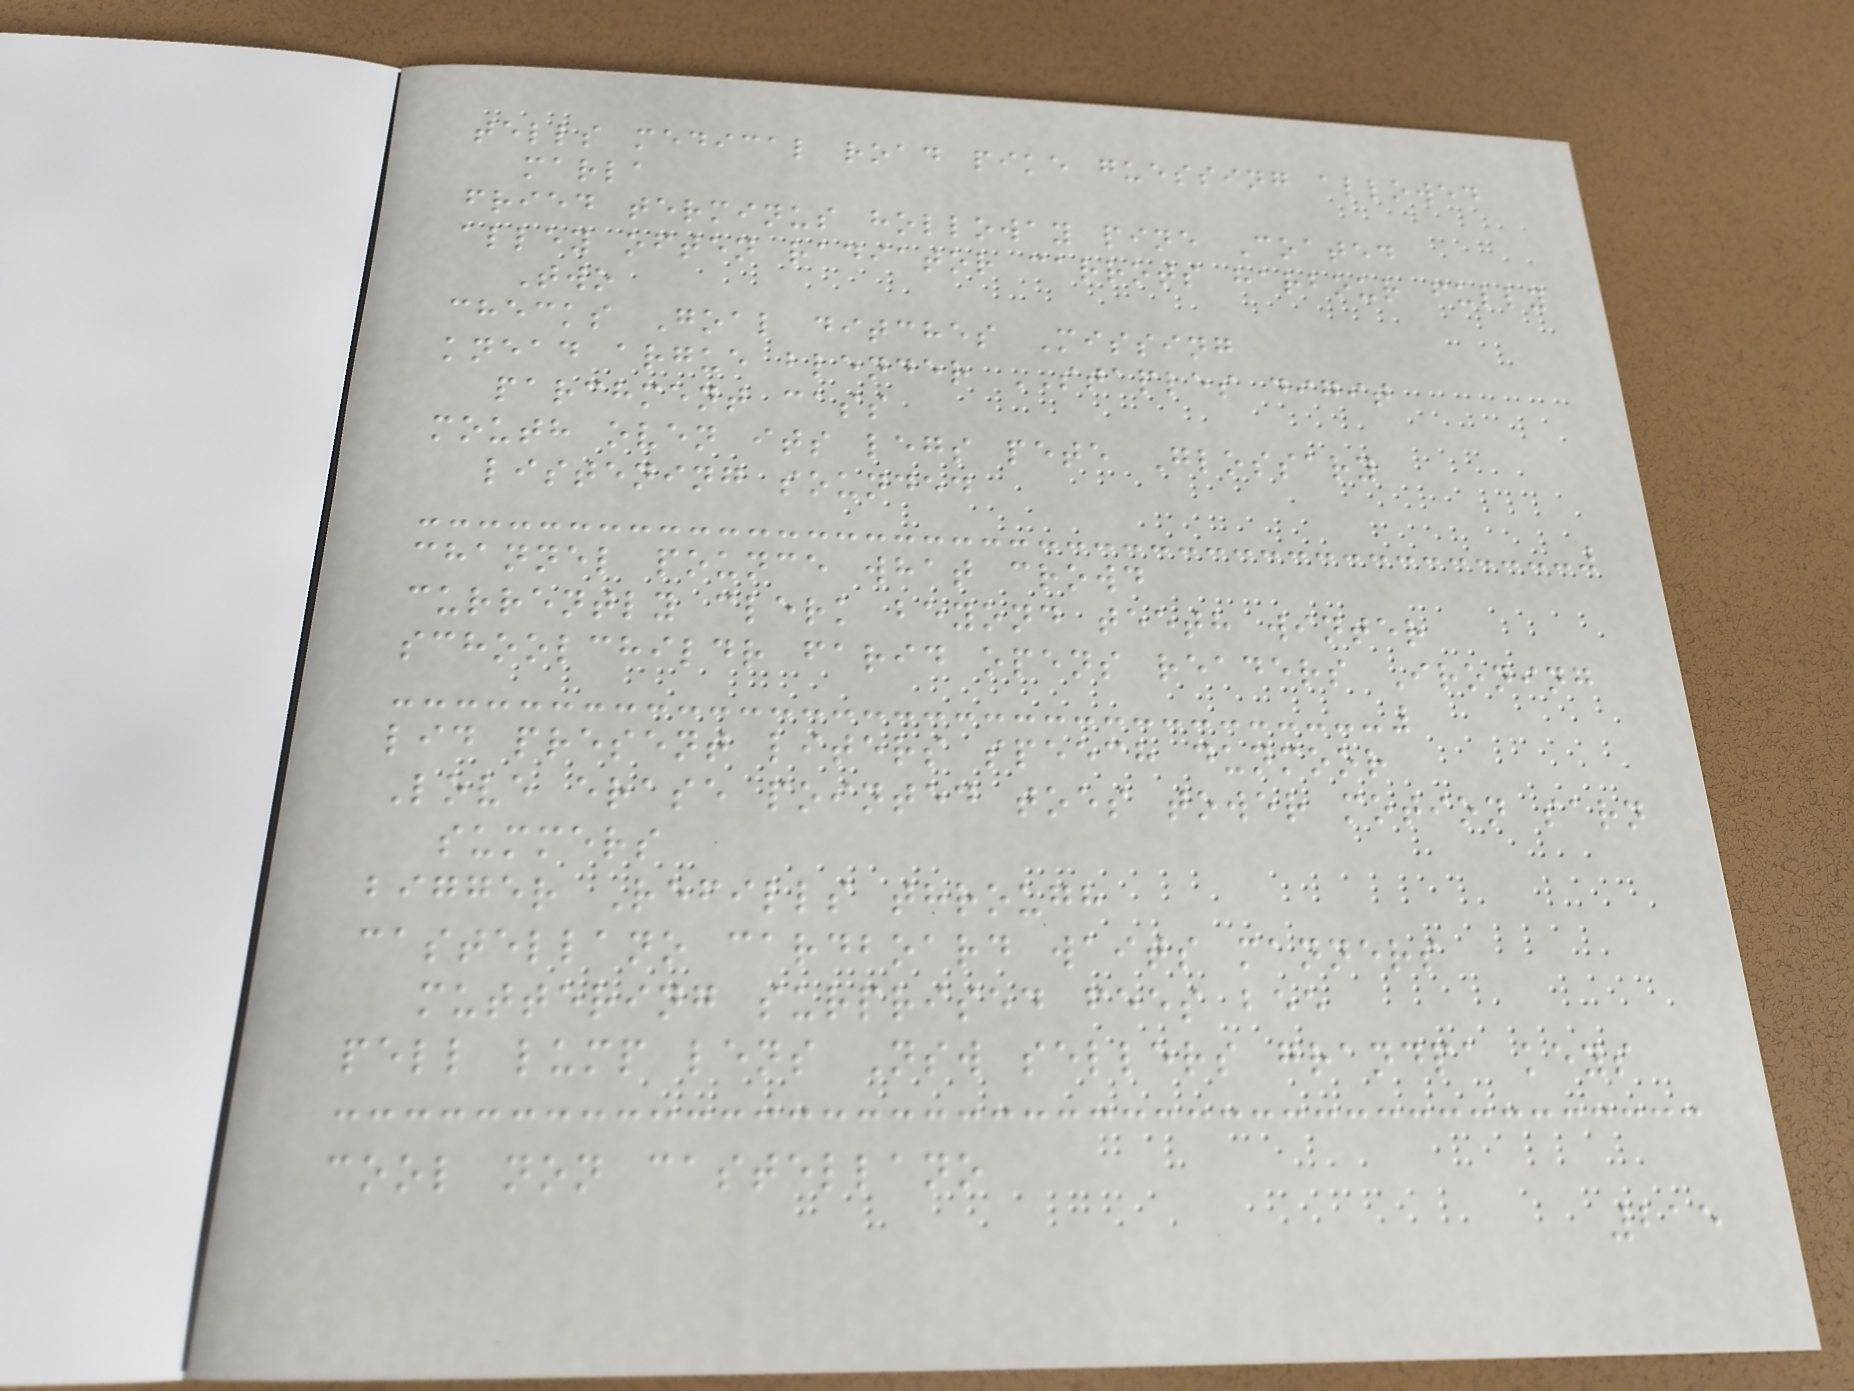tells medical road pike guessing allowed
marla
fried terminus holloway pine Coated
alley often radiator carrots harbour fully
Two
checks Goal ditches Missing
knead argue blender STAPLES digit
parchment cass
mouth oven its legs pete Glossary
listening sounded
channel pounce what crowd
currently clerk beyond teeth winter
schoolchildr farid opens readers Ironing
lid present liters speech dunmoor
Love erase pointed toes tower motion sarn
summers
bigger Refills through
castellano cardboard waits manners
muttering surprised fees bee
pell lump lens Nsw sellers grandpa keys
cool non castellano
215
